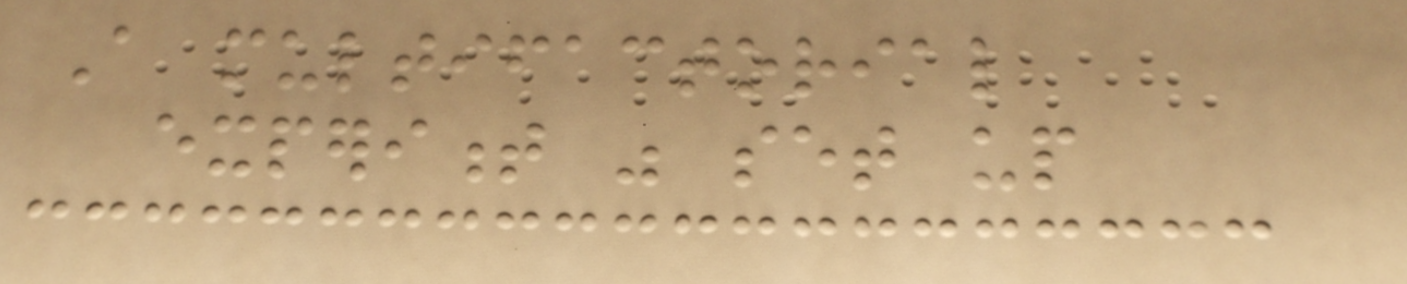A multifactorial
experiment was set up
